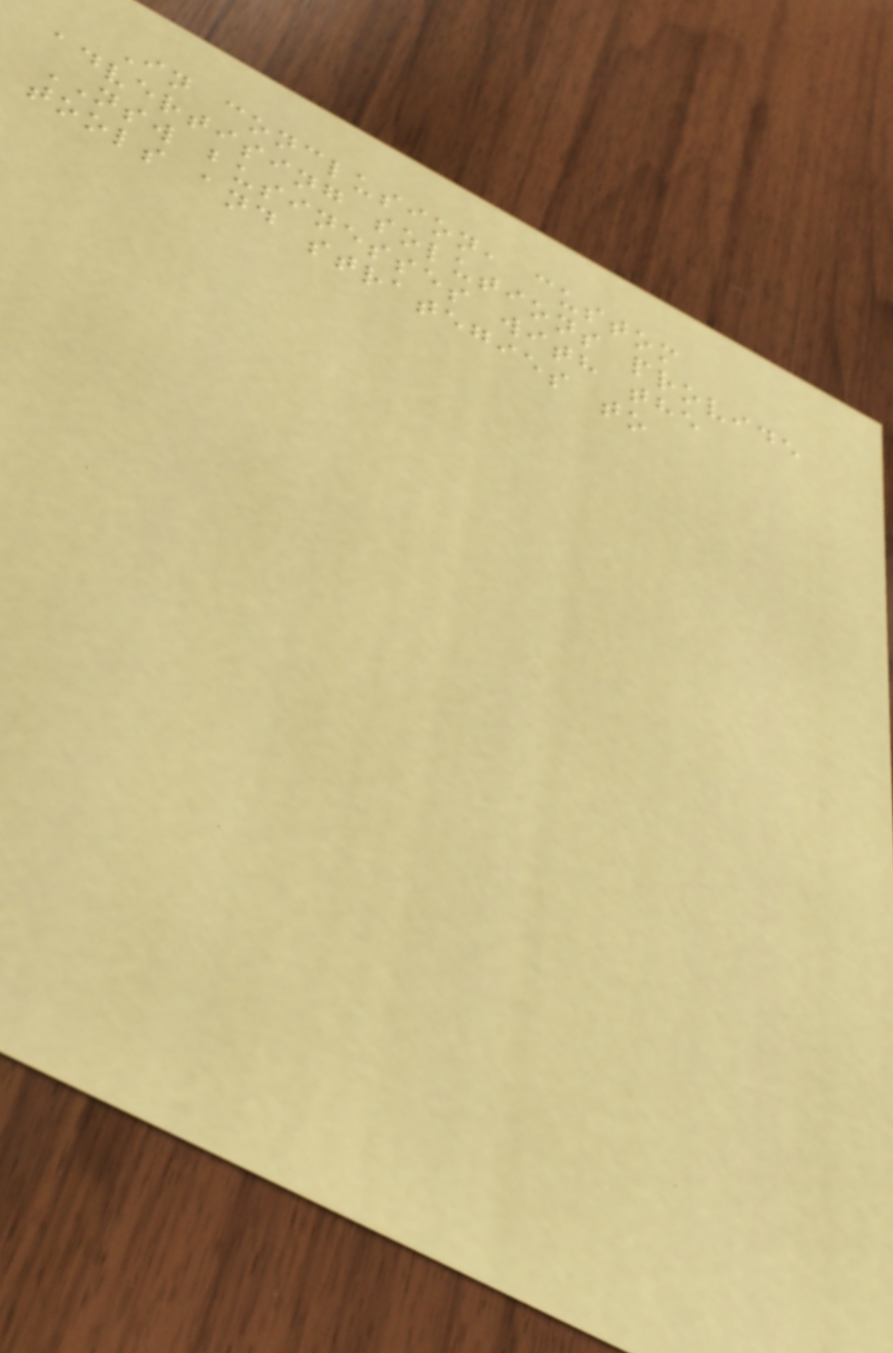In conclusion, custom
advertising solutions provide
NSW businesses with the
tools and strategies to
